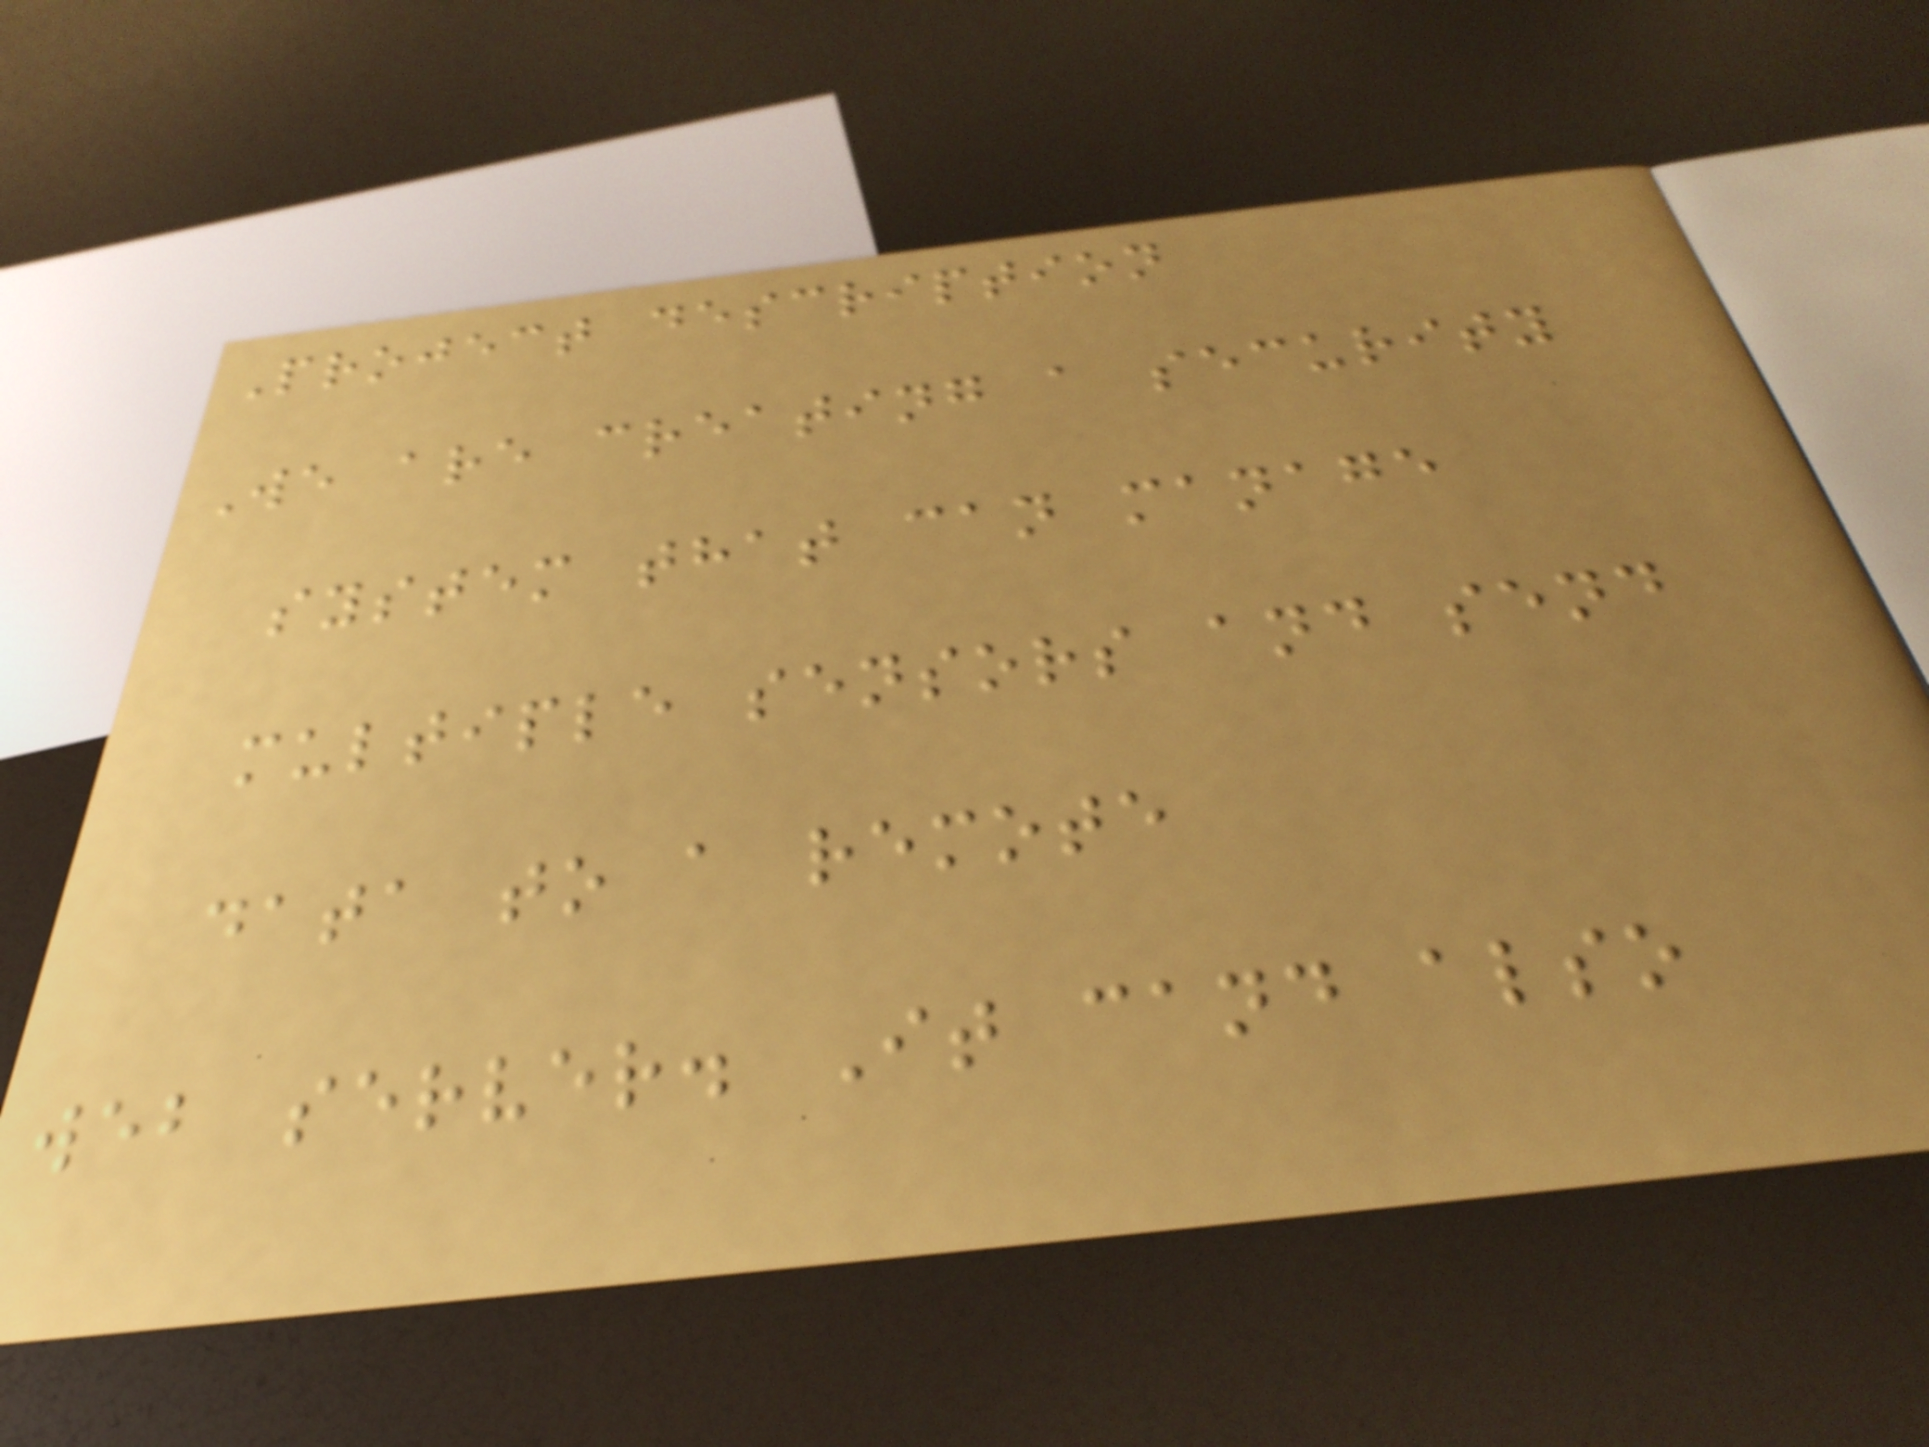Project description
We are creating a security
system that can manage
multiple sensors and send
data to a remote
web server. It cand also
